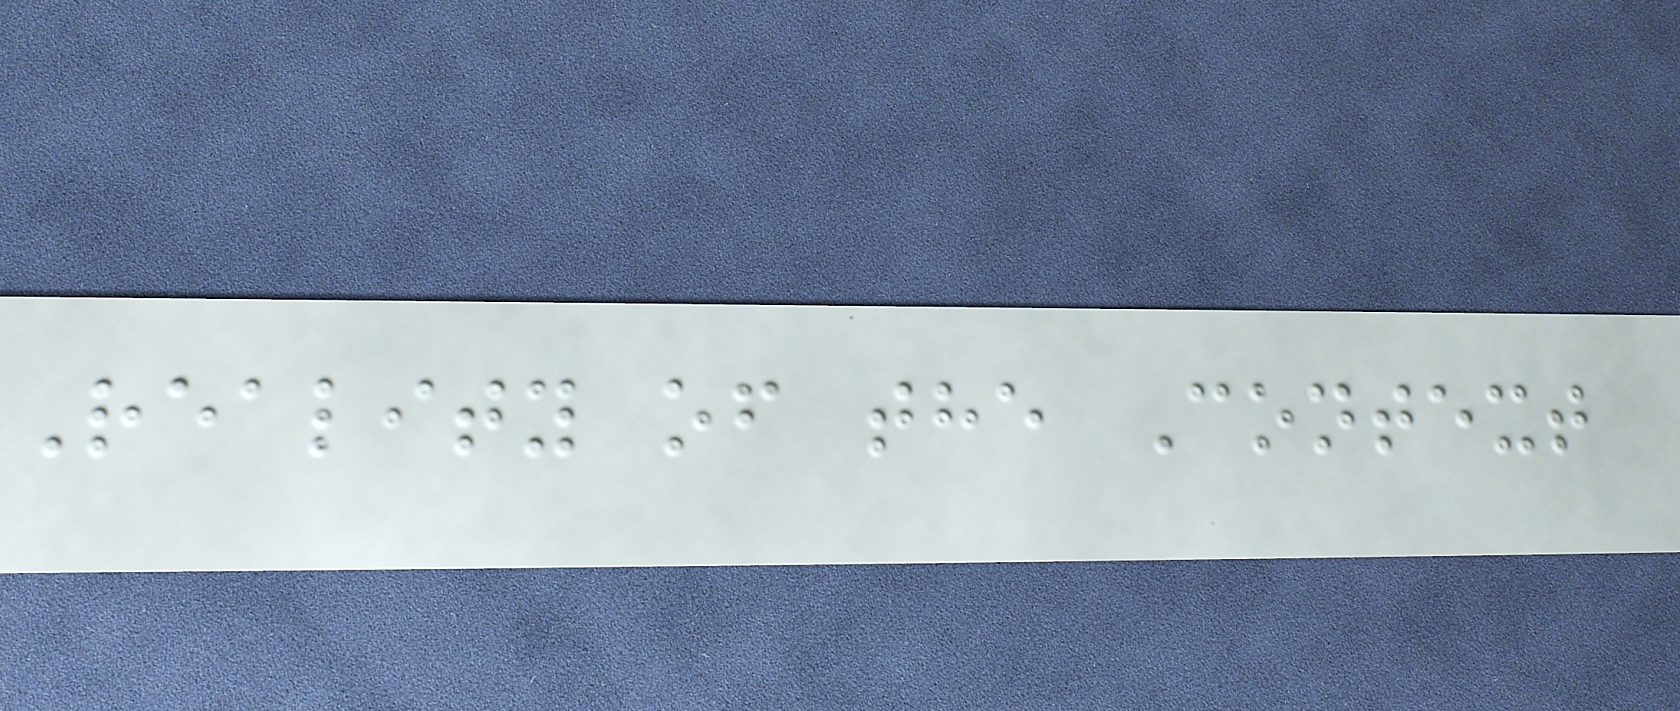Reality of the Context
